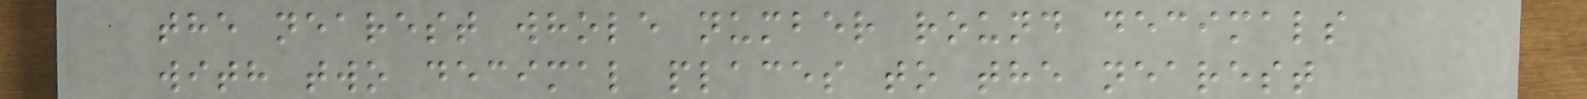the nearest whole number round decimals
with two decimal places to the nearest
